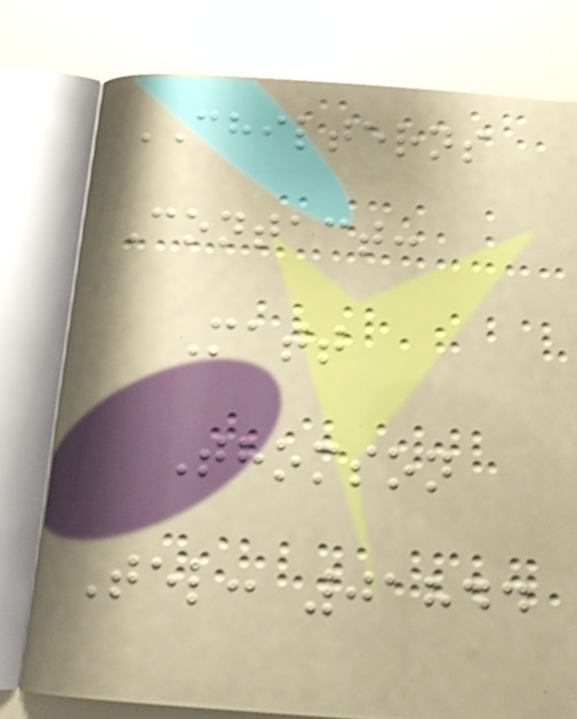CHILTERNS
Contact:
Matt
Thomson
Tel: 01844
